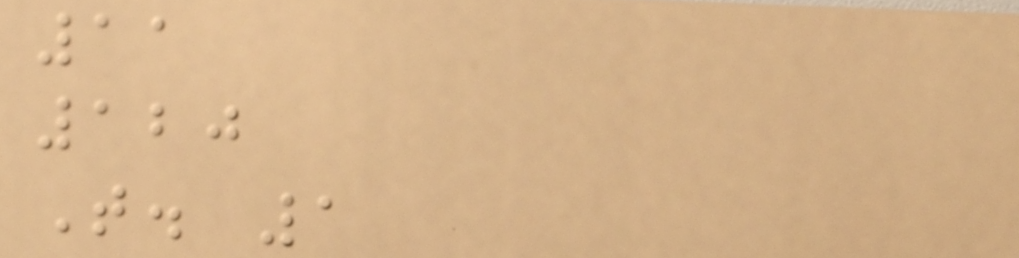11
120
T. 1
